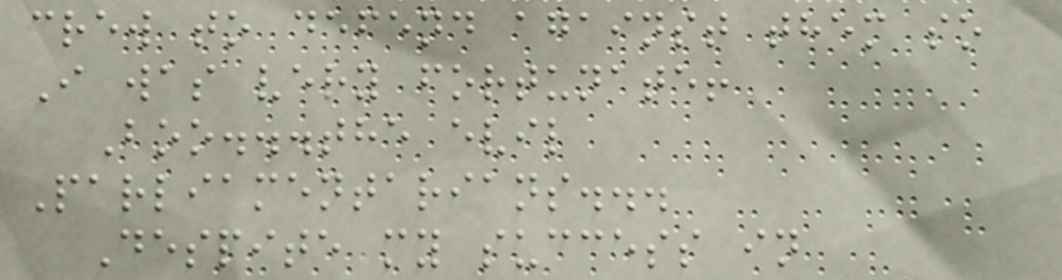crew to defend against them so
I was very fortunate!
Boo...the evil
Parliamentarians...
Despite my success in
